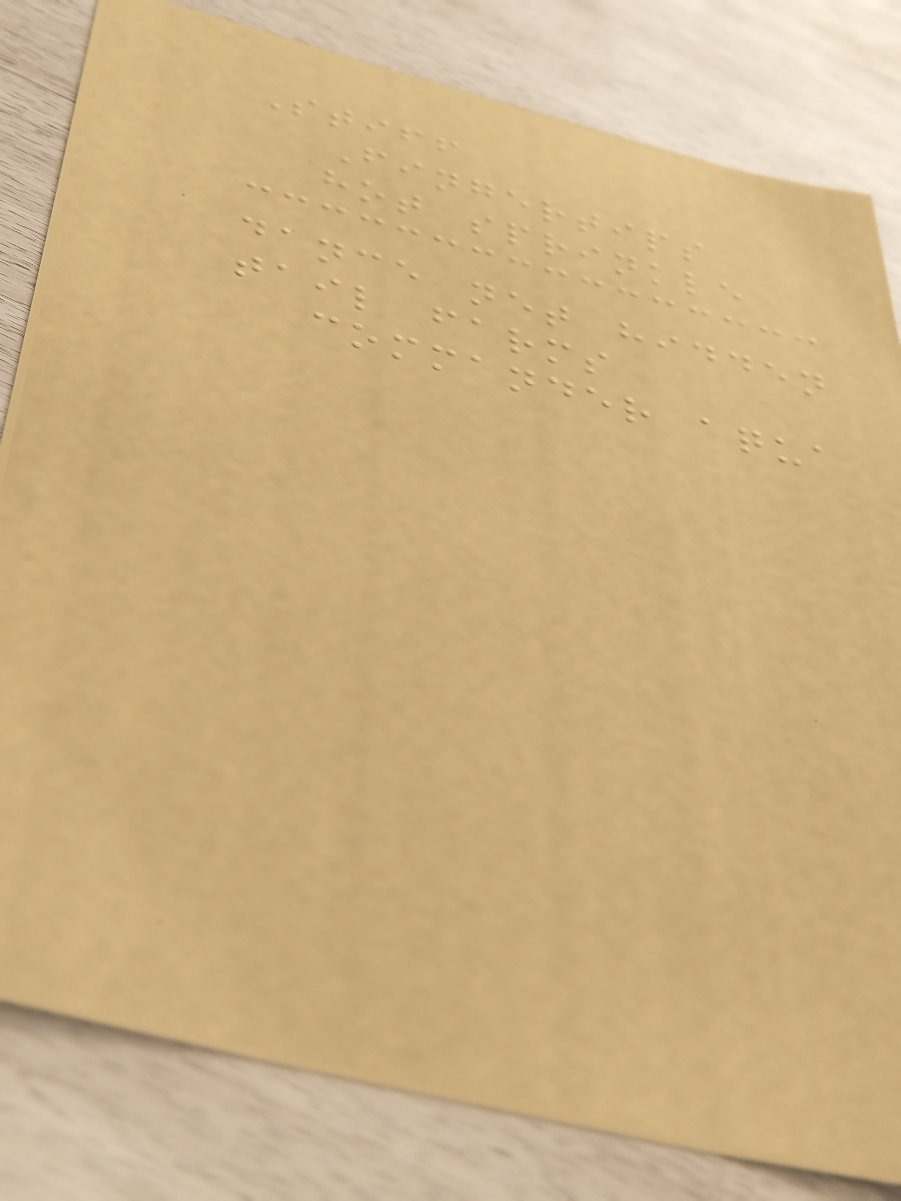Stiff
Fingertips
hot sprinkle
dance net hidden
tail farms
commander aqua
